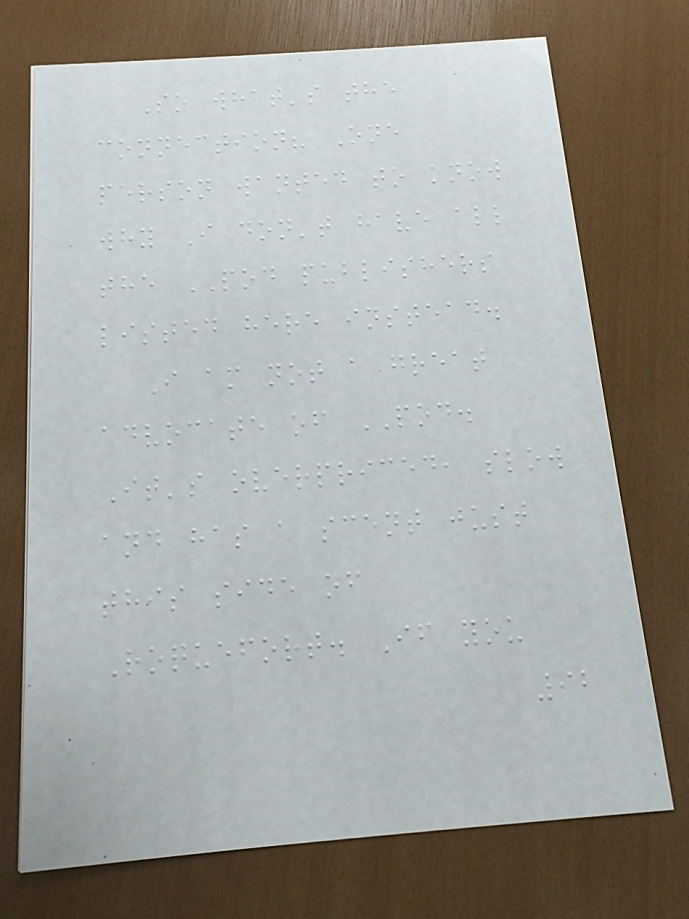So what's the
connection? One
person wanted to know
why I don't have all
the POD publishers
listed here instead.
I am not a great
advocate of POD.
It's overpriced, slow
and has a scent just
this side of
Roquefort. If you
92
